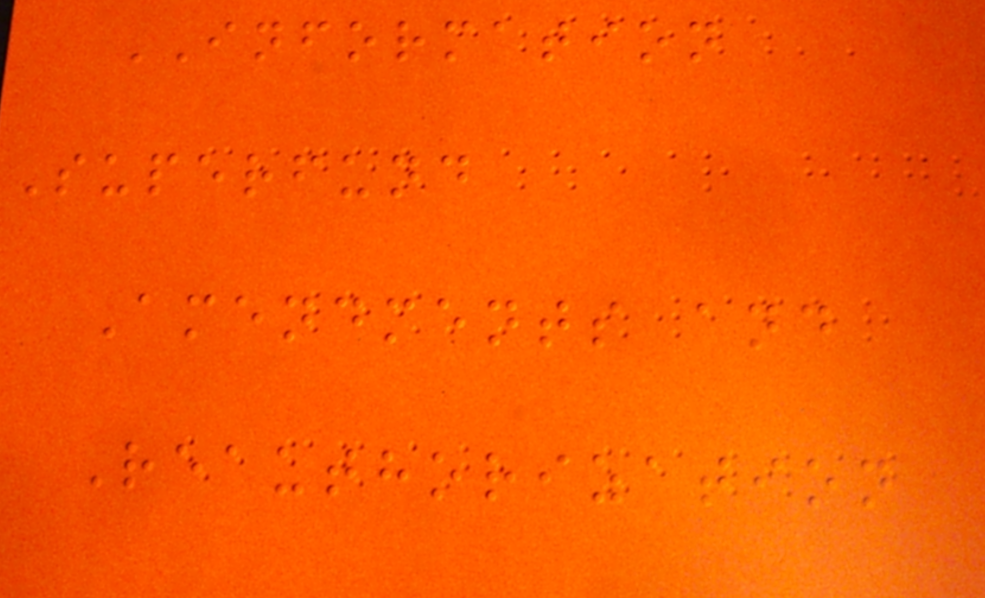INFORMATION
Superfund
Amendments and
Reauthorization
